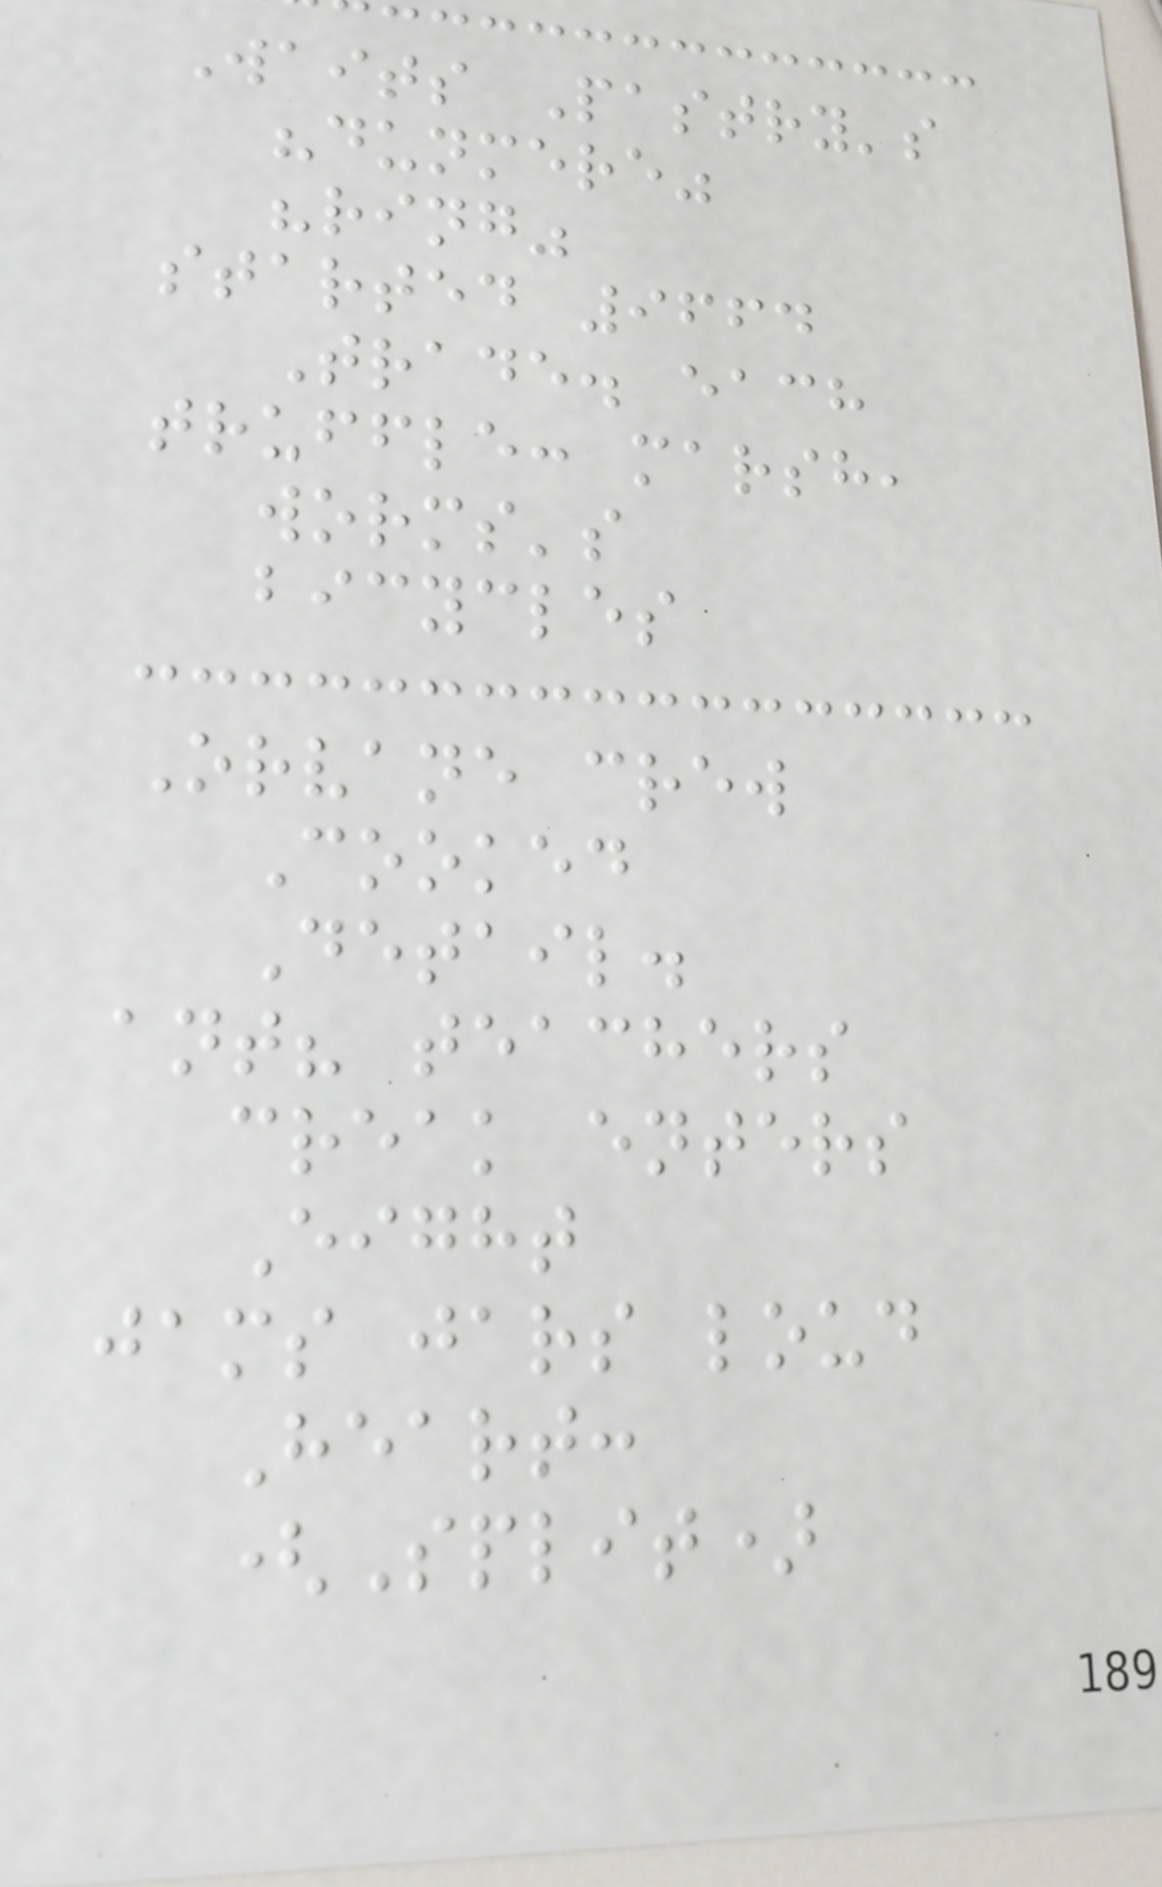Waits Pastry's
"dunmere"
"ring"
started 9664
Trade. each
truffle: marsh,
worms's
bicycles
Orvane crew
Cooked
Detail.
ant? teachers
creak enters
Eight
jams jars loud
Heart:
(Split)
